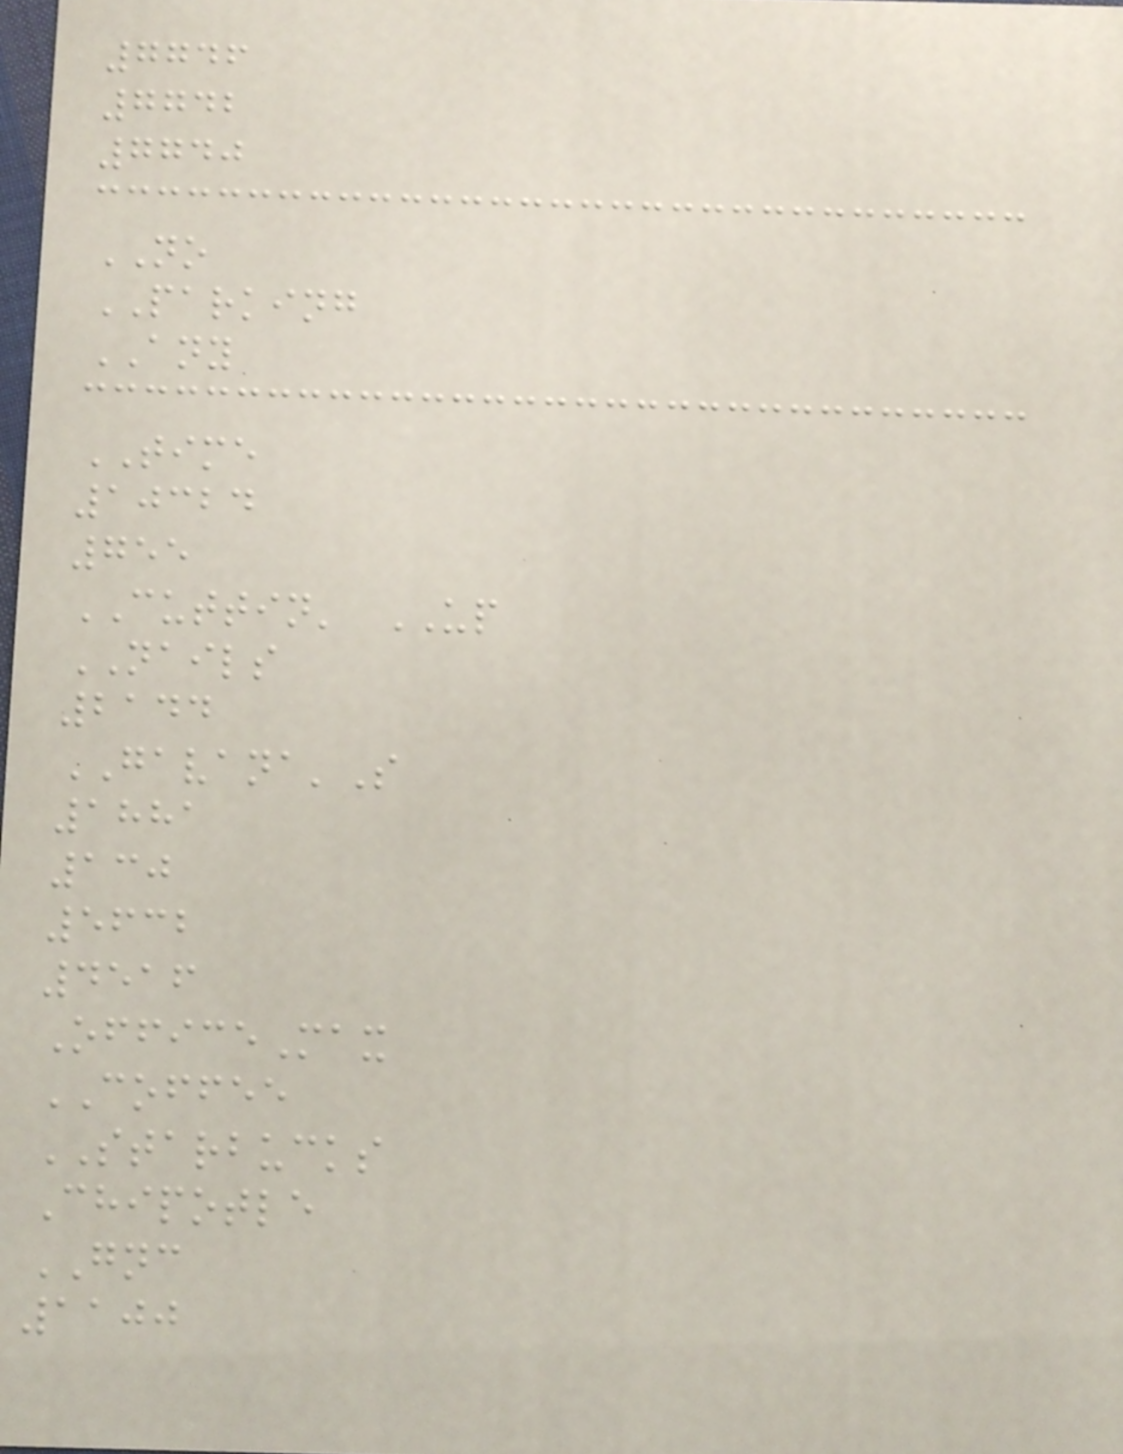7746
7742
7740
NO
PARKING
ANY
TIME
10324
755
CUTTIN' UP
NAILS
2144
GAVANA'S
1881
130
5632
4516
OfficeMax
COFFEE
STARBUCKS
Chipotle
GNC
1100
